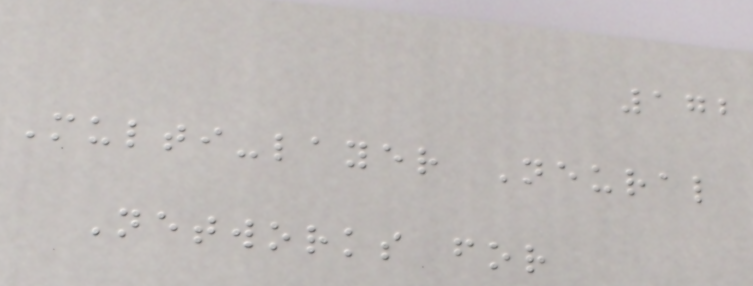172
Multi-layer Neural
Networks for
